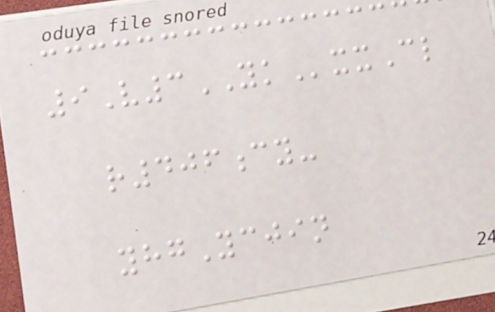9V3YKxxCl
r406cy-
yhgYcjin
